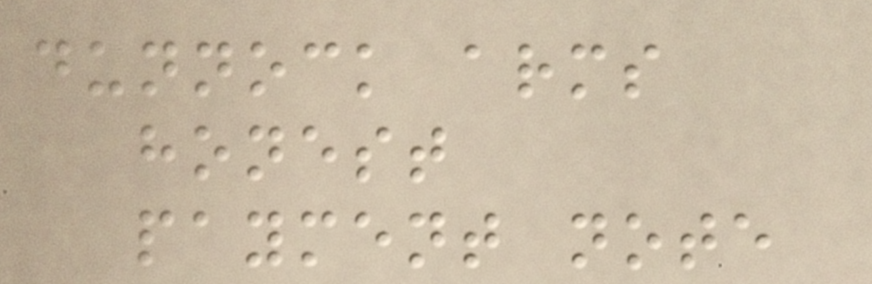dunnock arms
honest
payment note
